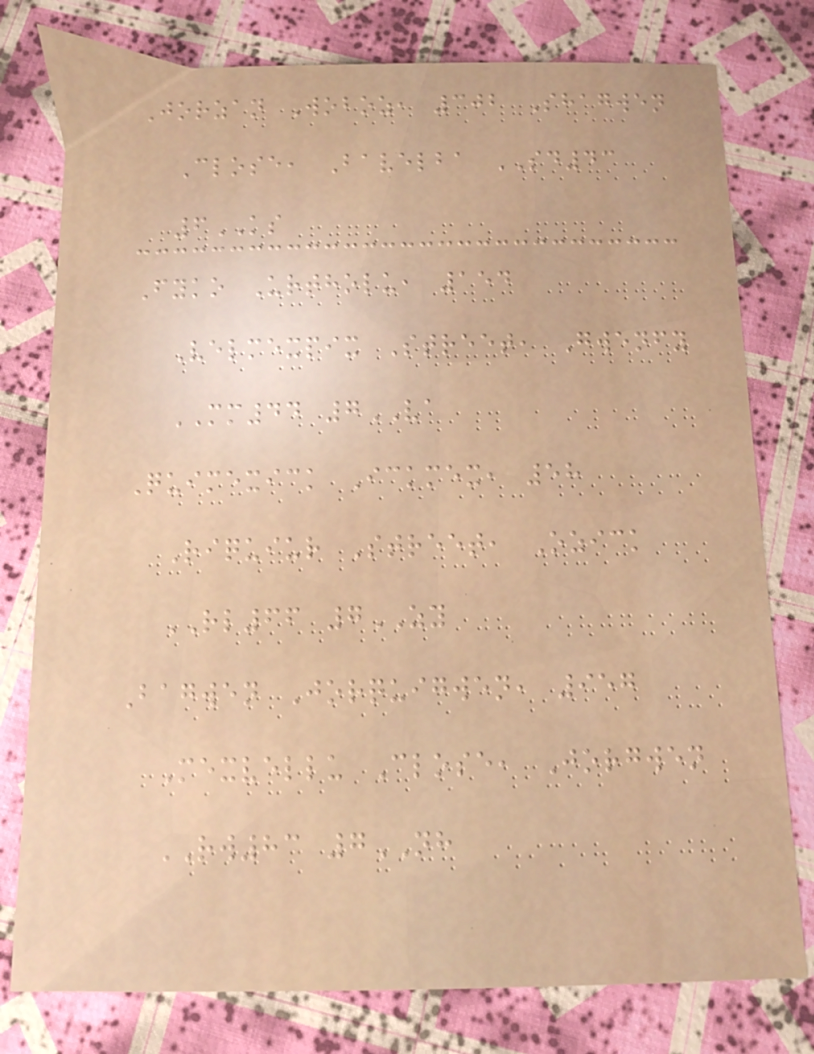Jorzan Woboz, 302 Shagwen
Close, Bavelba SD43
6KS
Fyko Urtholu, 154
Velmexpix Street, Gwenfy
MM44 7VA
Quimexick Ickmex, 58
Riquiur Street, Ozick
RL66 7ZY
Bagwen Jorquigwen, 957
Mexvellu Close, Jorgwen
RW83 7NH
